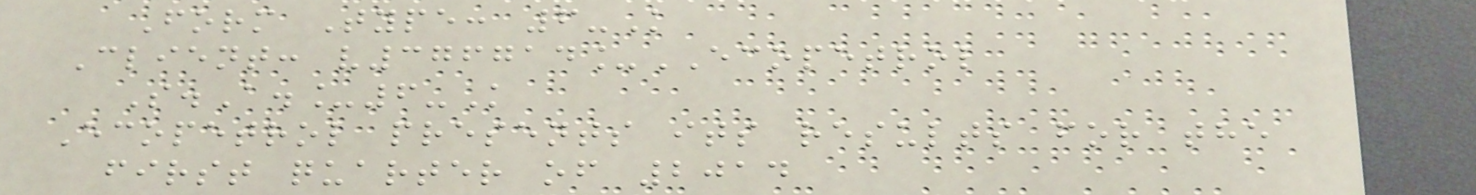Form Type: 6-K
Client: v376714_ECOPETROL
S.A._6-K
Ecopetrol presents its results for the
first quarter of 2014
